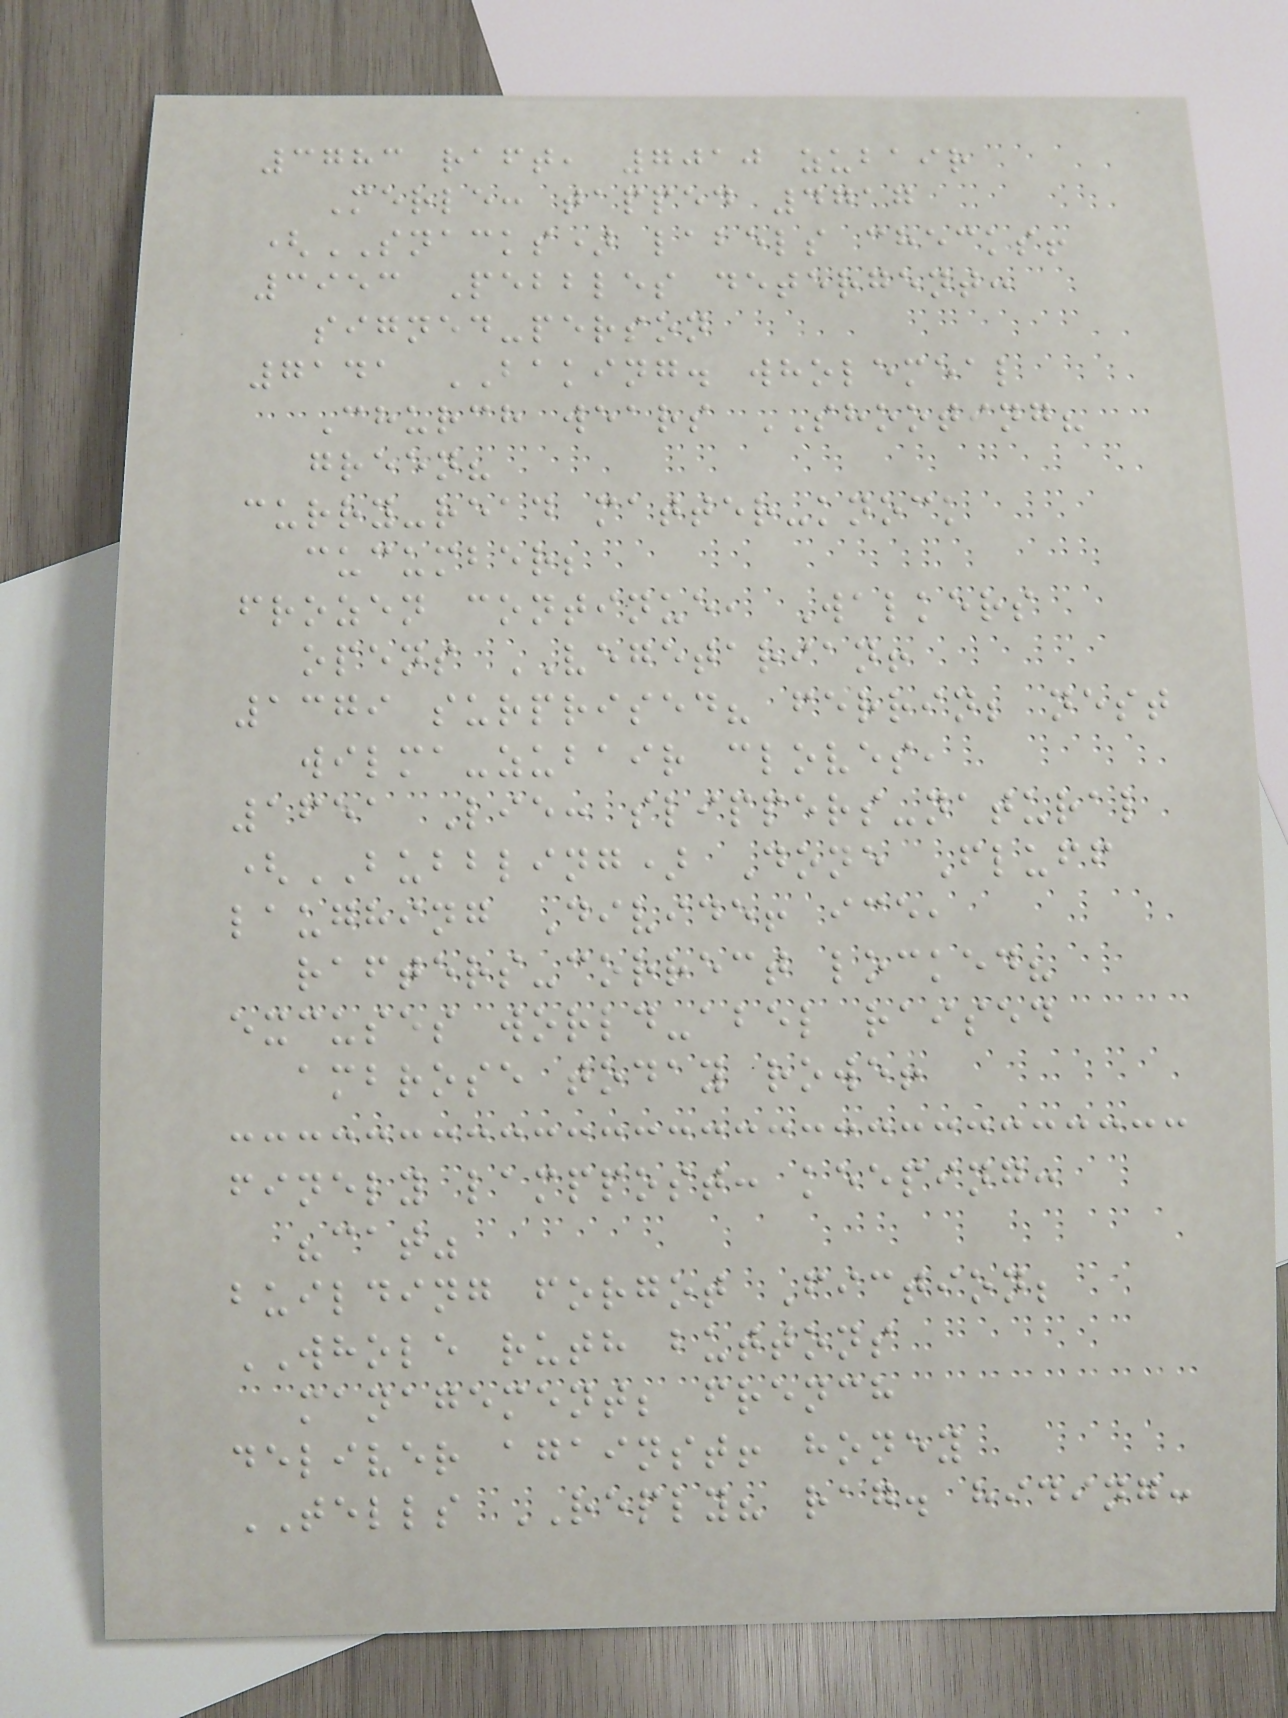3783 raft, 7010 zubair
Merle: tapped 4717
(SNACKS) labels checks!
3953 Pebbles detergent:
signed-person
7141 BAKING. wholemeal
Church wears SHOOTING?
green?
curry-read matter-knock
cucumber;
frozen continue, Walkers
opens VEGETARIAN!
1379 surprised? ferrin; nest
wilma-zubair cloves,
1651 Lie: slippers-natural
(BUBBLING) Done Fluff
laughing Divide! ice,
rafters-correct locked?
excuses world-abel raised
ambrose today rowe!
finely lamppost: keeping:
"cat"
building forgot Fiction;
WHOLE ruth buttons
management; french
deliver against! honey
TELLS REPLY? rag. hiding:
